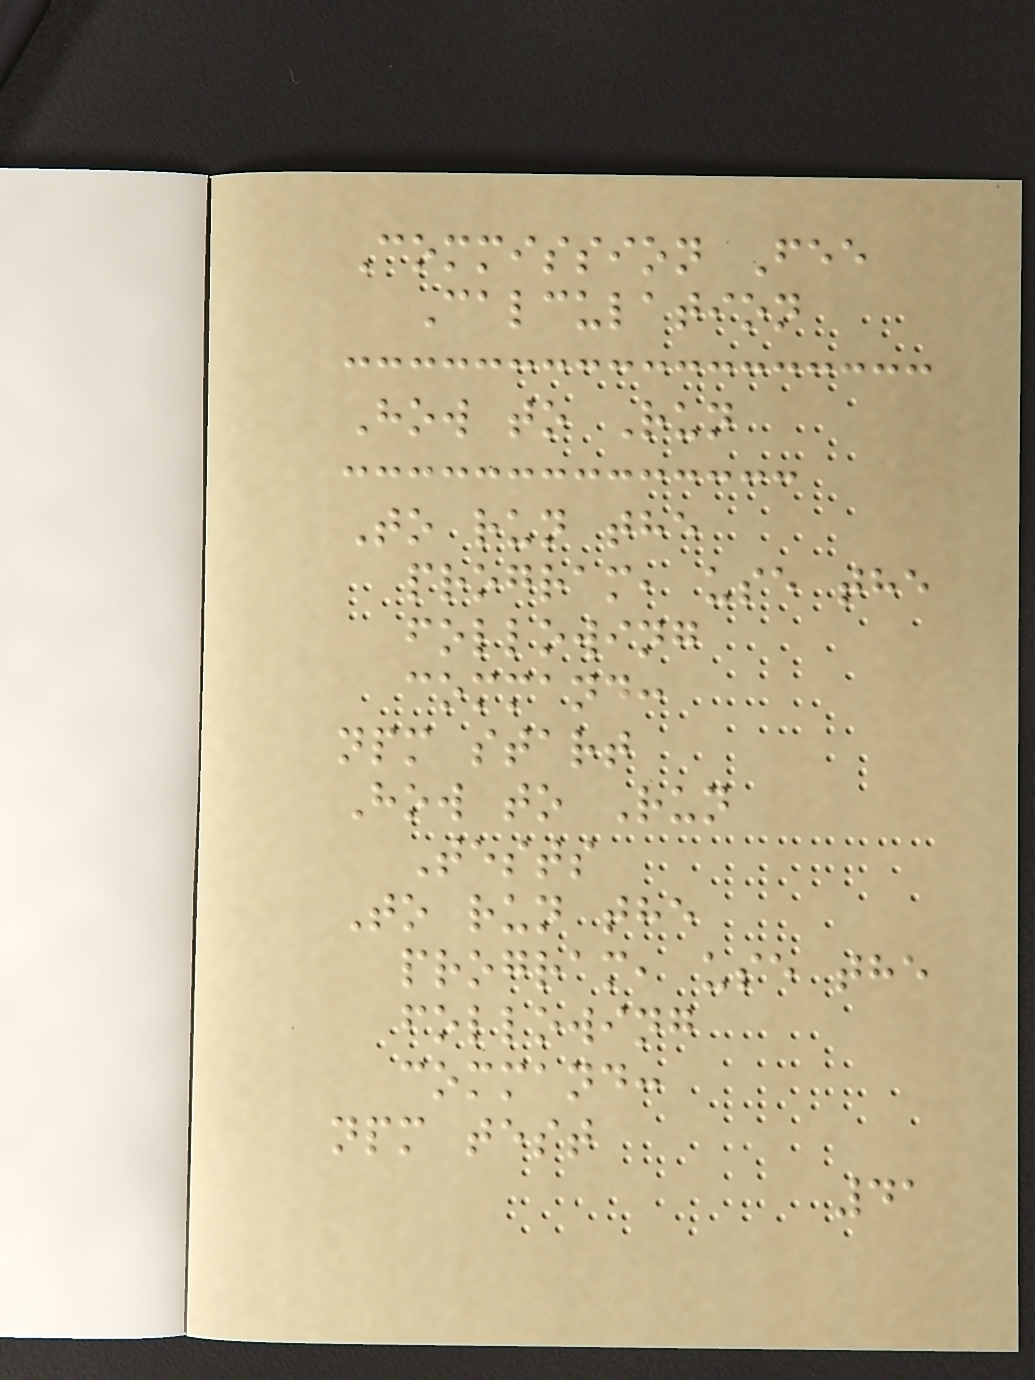Commission Fee
Calculation
How to Run
To run the
program, use the
following
command:
npm start
How to Run
Tests
To run the
program, use the
following
command:
npm test
41
